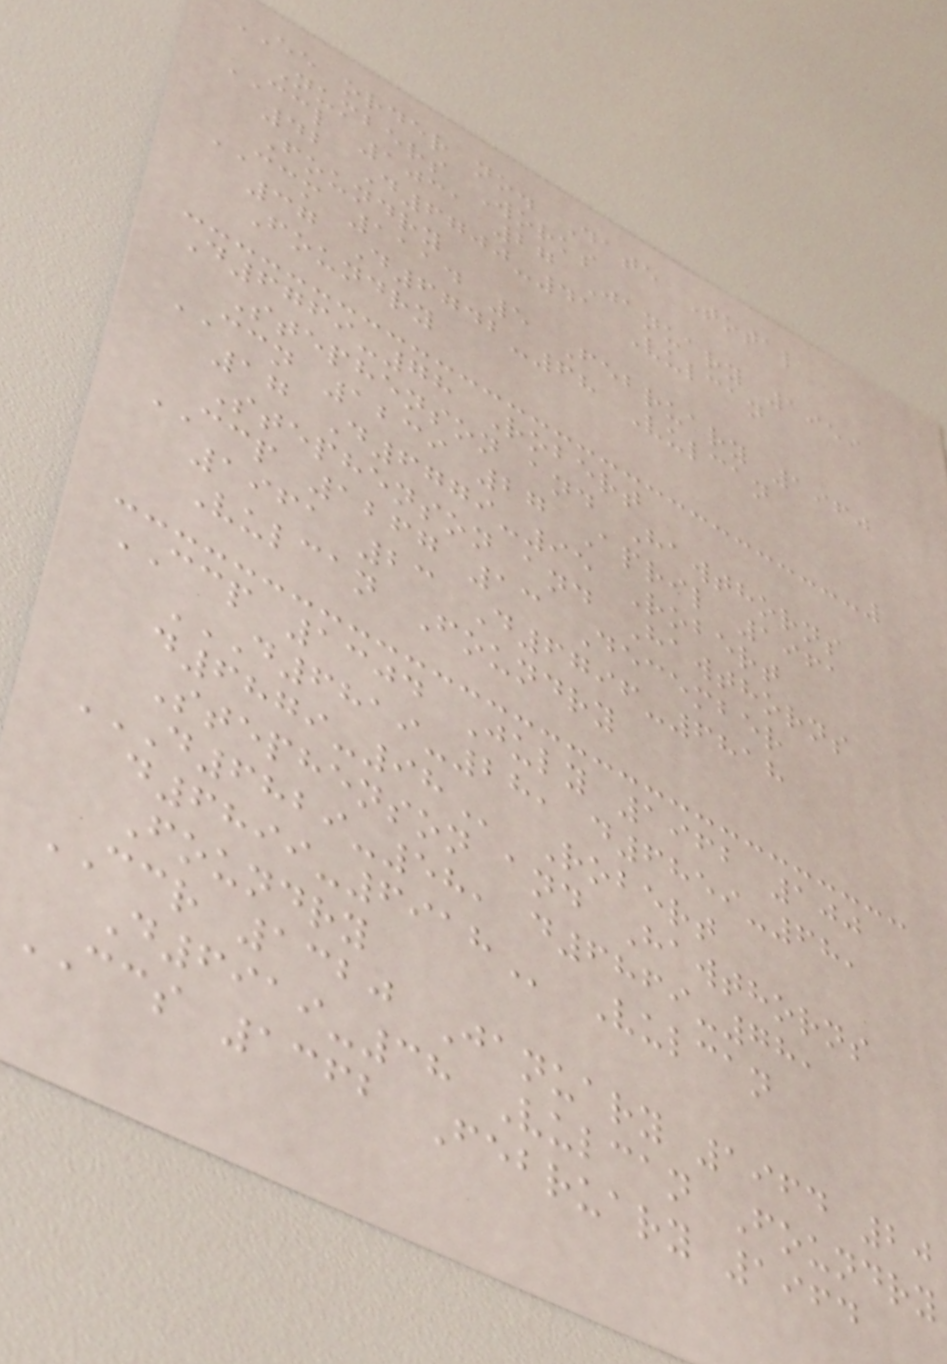EE order no. Date Total
Numbers Works
CCL 1031 27 January 1959
42 D6700-41 Vulcan
Foundry
CCM 1114 5 February 1960
37 D6742-68 Vulcan
Foundry
D6769-78 Robert
Stephenson and Hawthorns
CCN 1239 27 April 1961
17 D6779-95 Robert
Stephenson and Hawthorns
CCP 1267 13 December
1961 23 D6796-6818
Vulcan Foundry
CCP 1304 July 1962 100
D6819-28, D6859-68,
D6879-98 Robert
Stephenson and Hawthorns
D6829-58, D6869-78,
D6899-6918 Vulcan
Foundry
CCR 1320 January 1964 20
D6919-38 Vulcan Foundry
CCS 1362 February 1964
